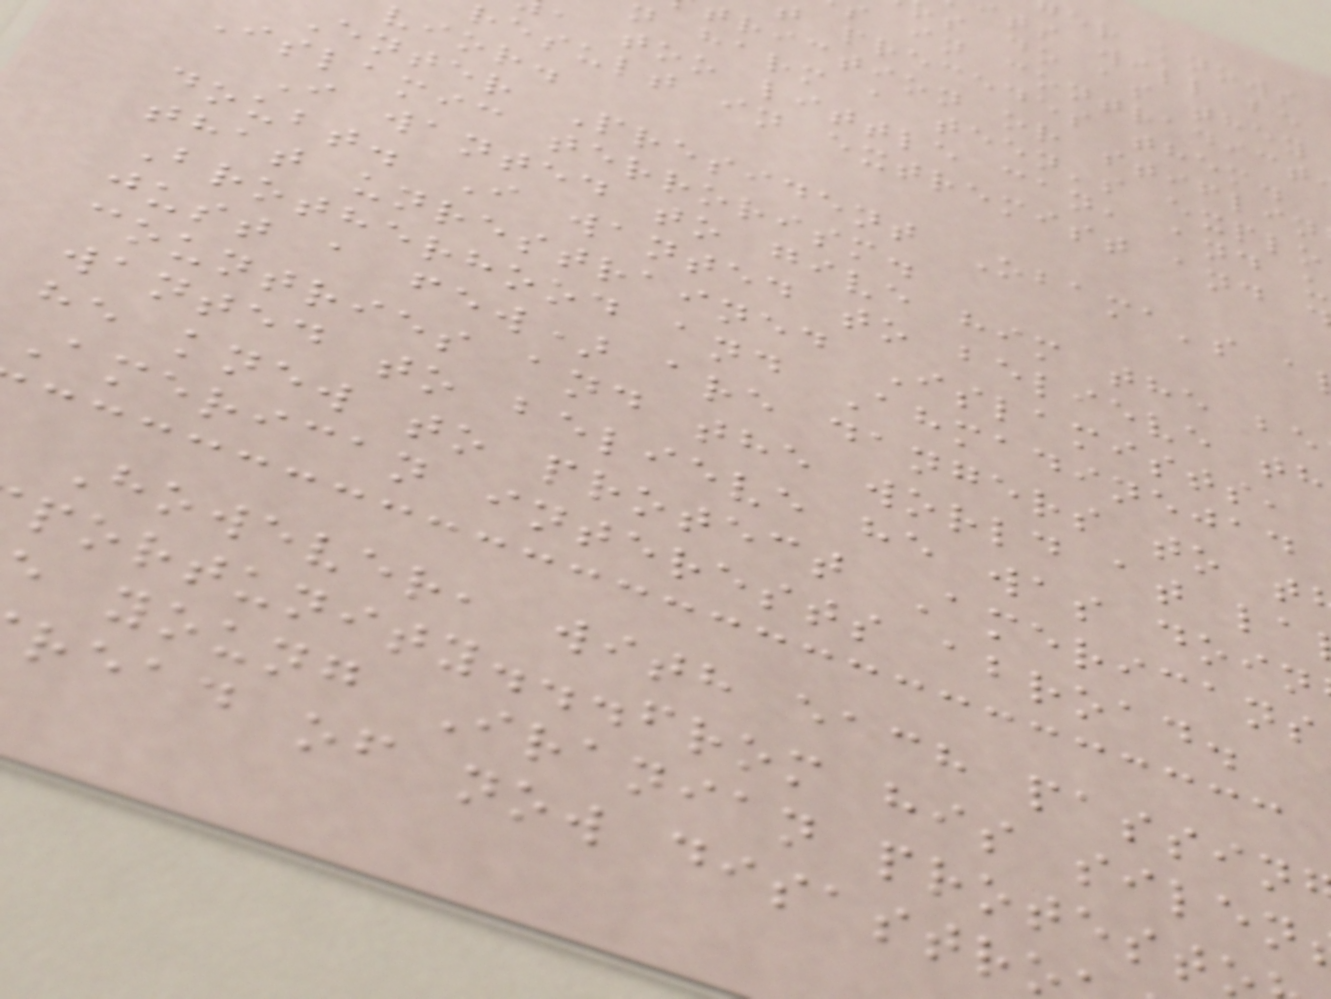ts will be
s do as they
in contradict
precedes them.
triction or stiflin
n harm a teen's explo
, too little can, and u
result in extremist and
vior.
Enter President Obama's a
Islamic terrorism.
I wanted to give him the be
doubt. I wanted to believe th
that unrestrained Islamists,
Brotherhood and Ahmadinejad
just a few) are dangers to t
countries and the world at la
wanted to believe he was doin
he knew to protect Americans
American interests abroad.
However, with each passin
portunity...from his silen
young Iranian protest
read of now disastr
